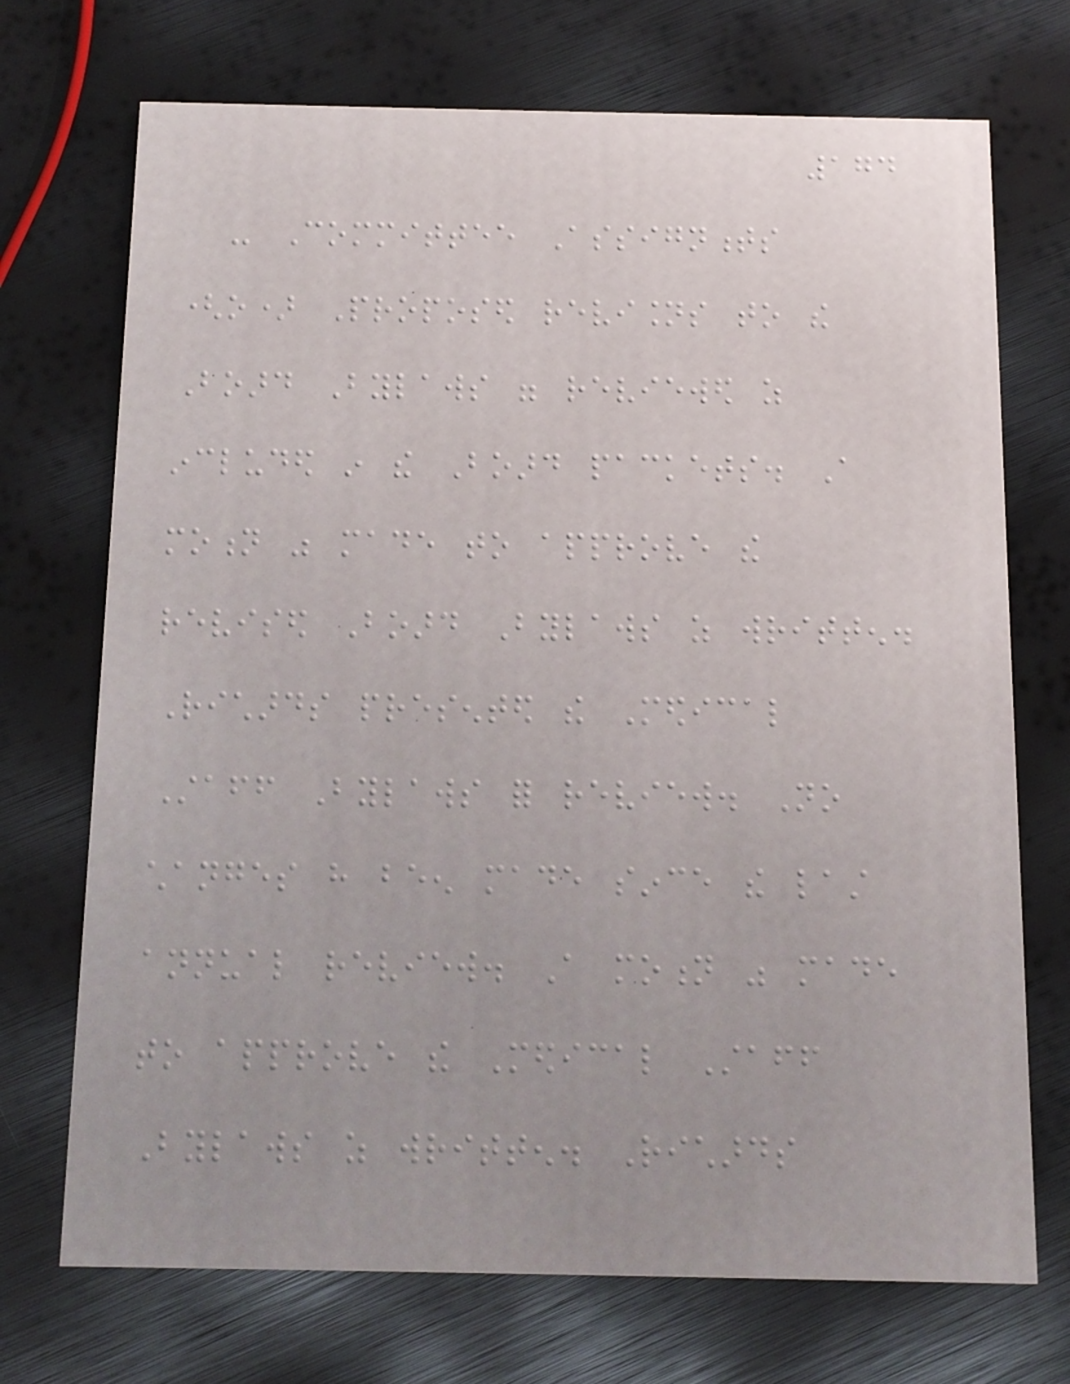174
- Committee Assignments
(o) Proposed revisions to the
Board Bylaws were reviewed as
included in the Board packets. A
motion was made to approve the
revised Board Bylaws as written.
Richards presented the Medical
Staff Bylaws for review. No
changes have been made since the last
annual review. A motion was made
to approve the Medical Staff
Bylaws as written. Richards
